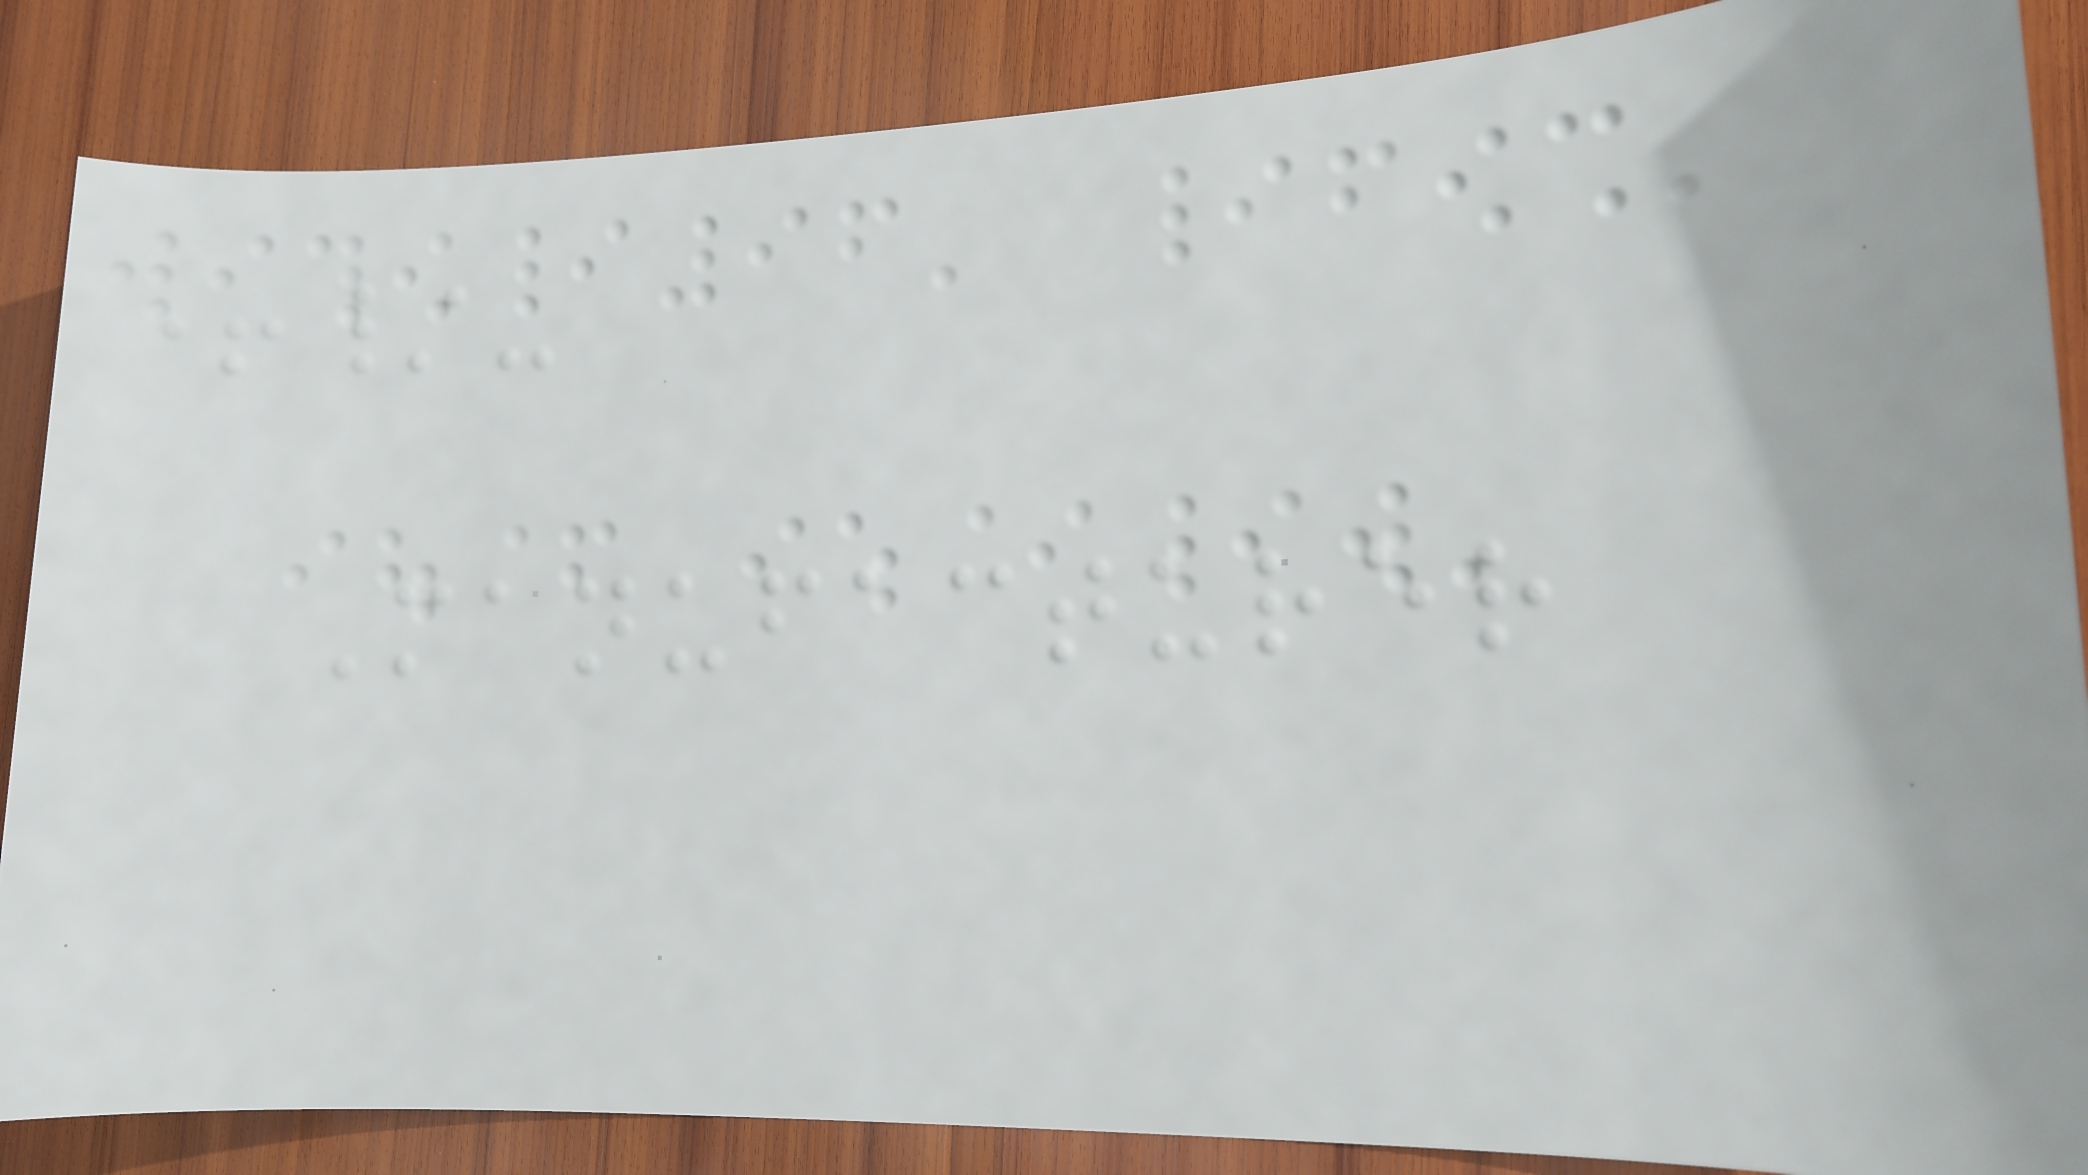+/-
Manufacturer
